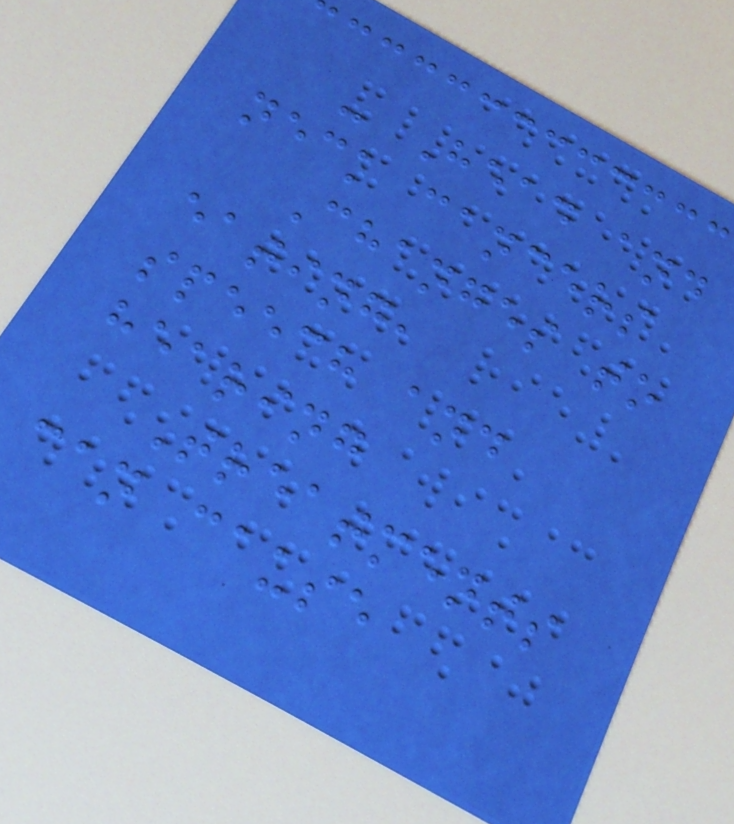- Head and
neck cancers
Changes to
eating,
speech and
hearing
Treatments
can cause
